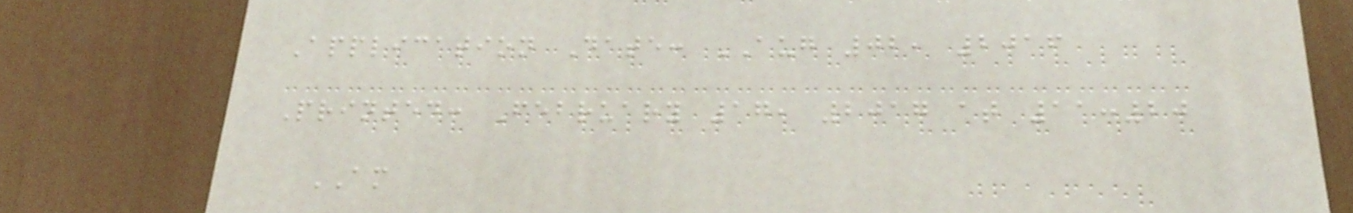Application Date: AUG 02, 2016
Printed: February 17, 2017 at 11:20
AM
